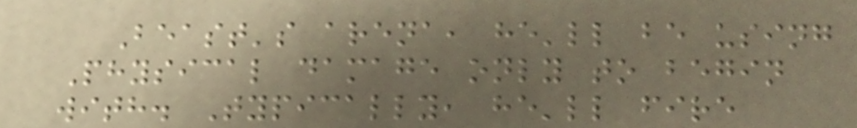Beast's arena, he'll be using
Physical damage only to begin
with. Typically, he'll fire
